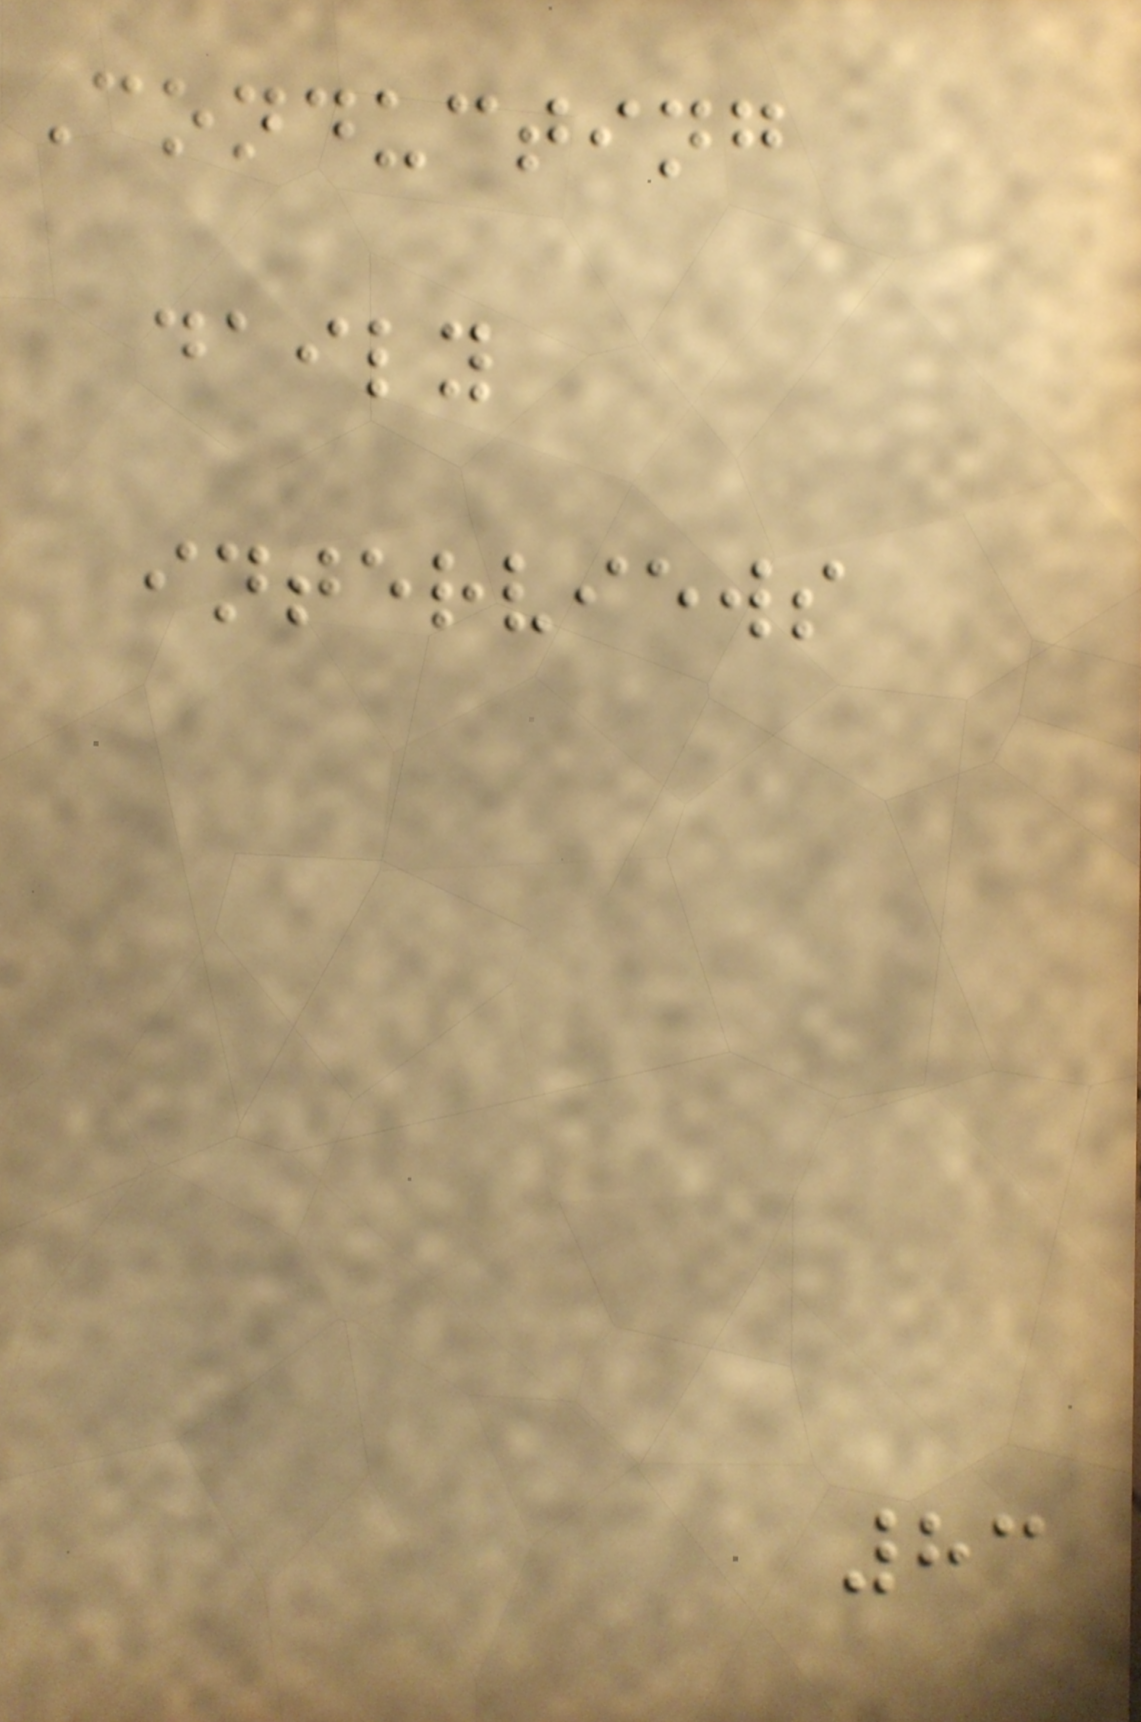Conducting
daily
interviews
83
